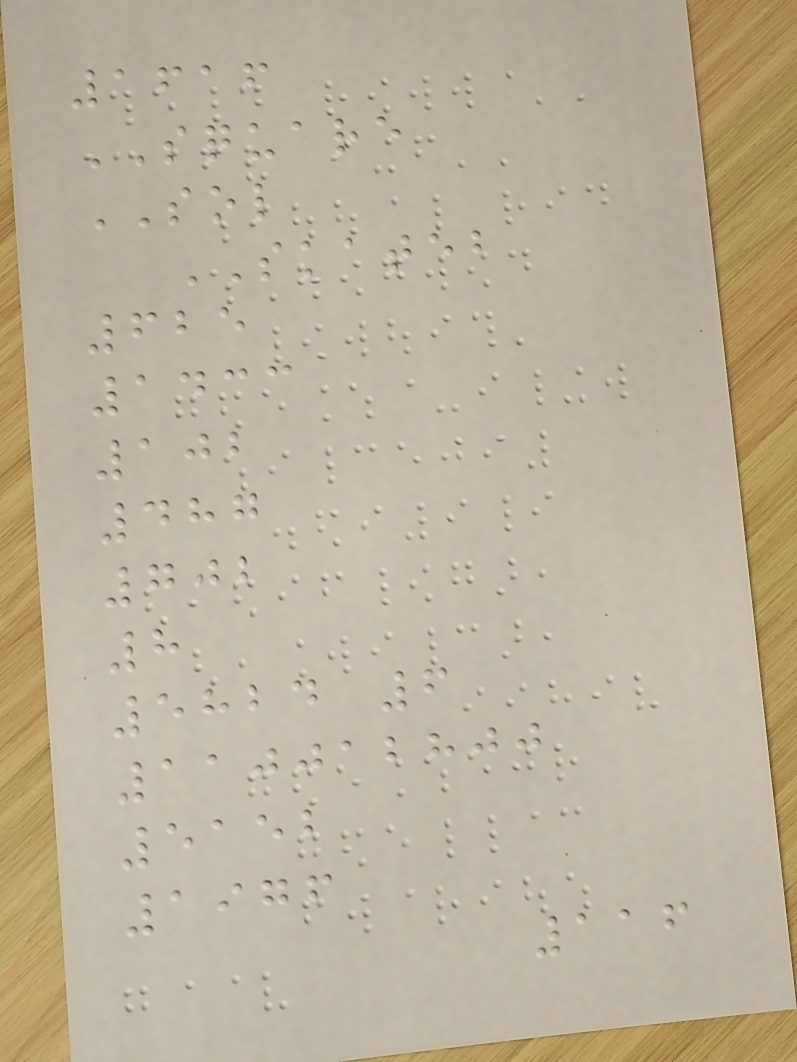1616
SQUARE
SOL
SKATEB
625
1433
102
487
702
8
5824 6
110012800
5152
1976
116
